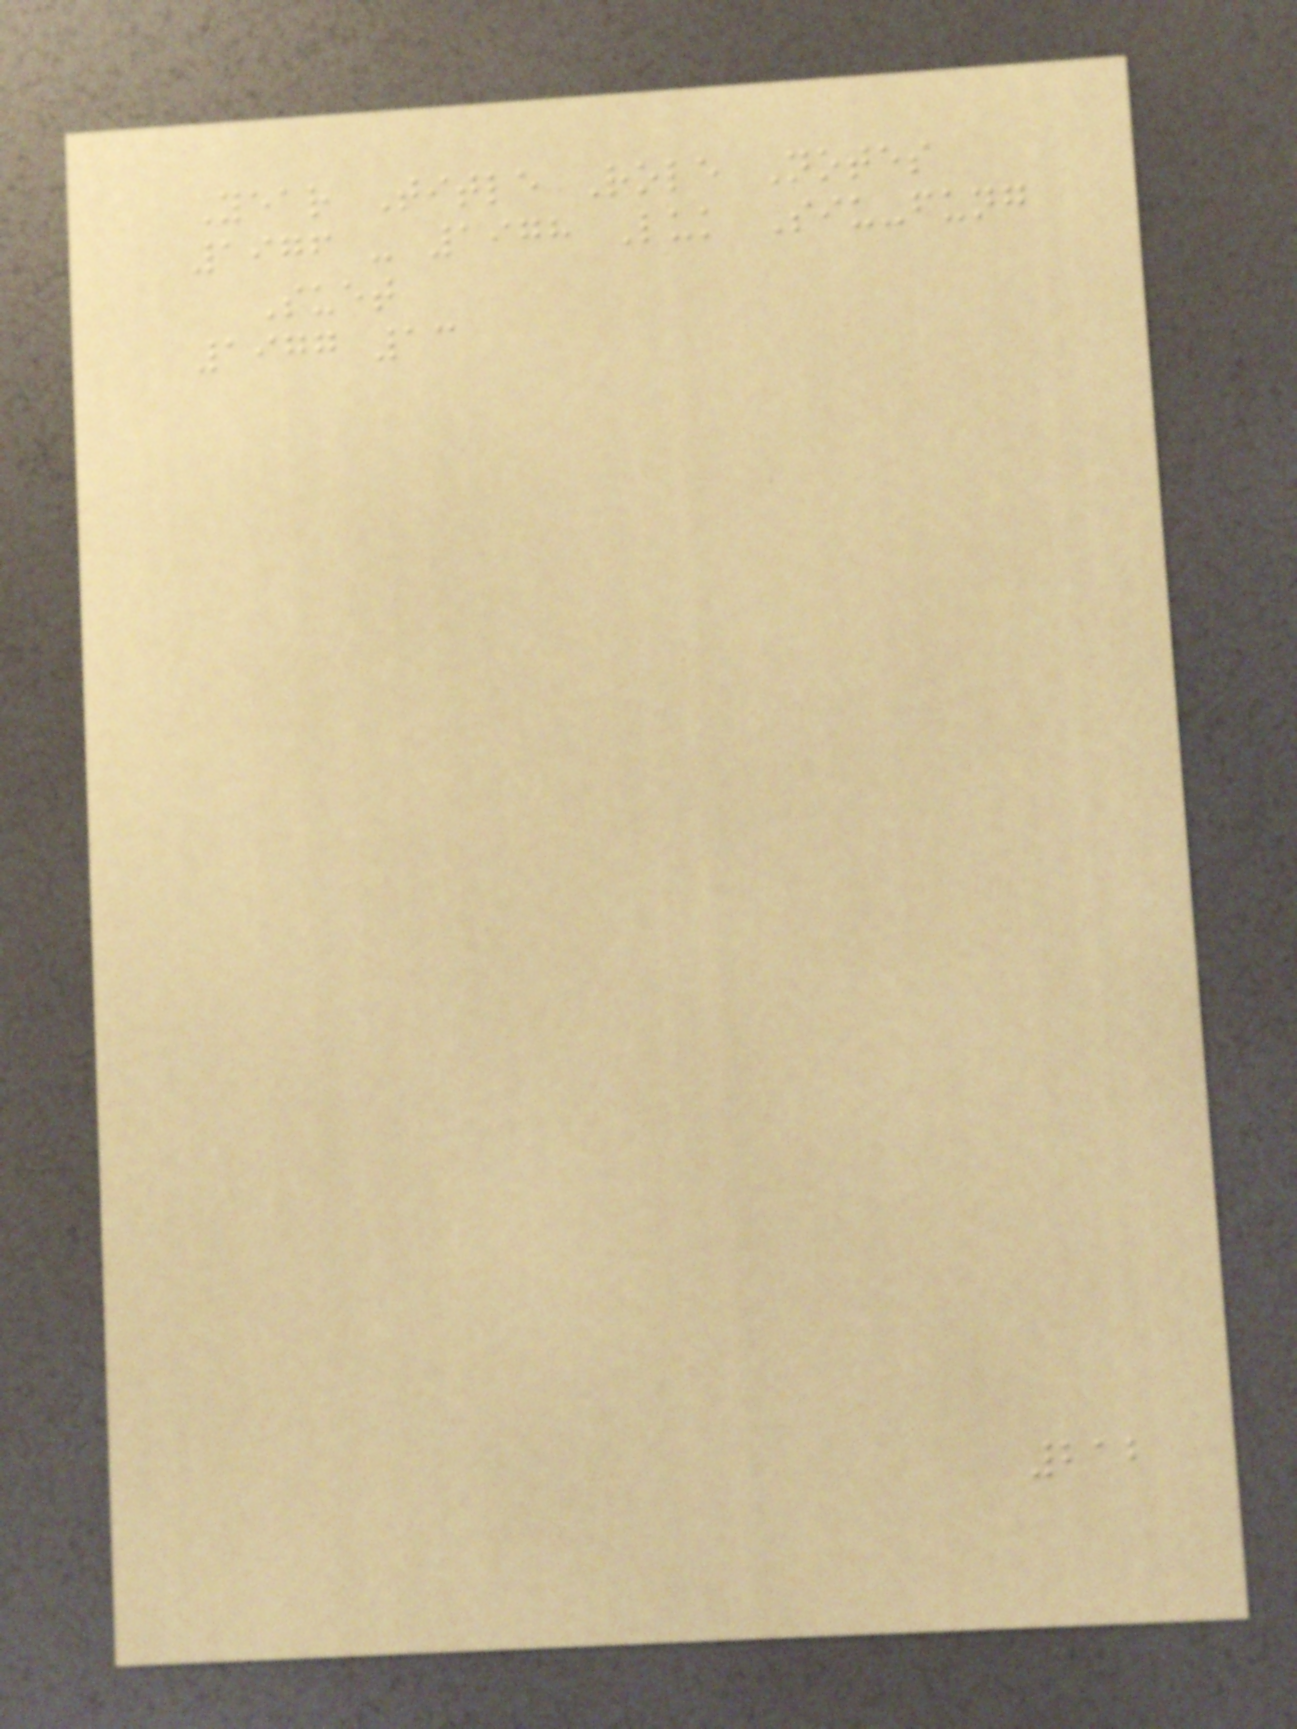Year Title Role Notes
1976 - 1978 Luk Siu-fung
Suet
1977 13
212
